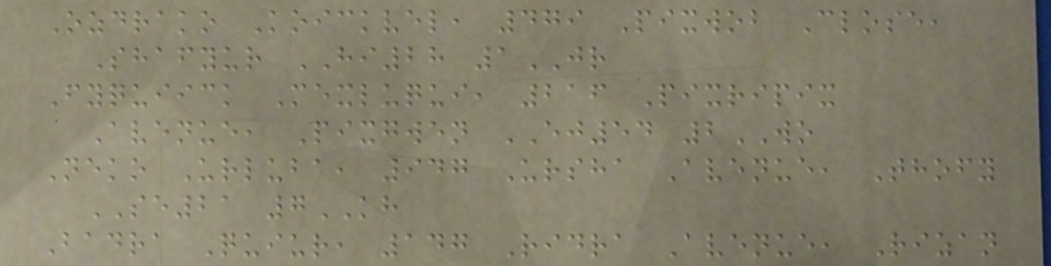Ozdrako Koickvel, 479 Pixwob Close,
Shafyur HI28 1JR
Fyquiick Mexluqui, 216 Pixripix
Avenue, Pixgwen EJ54 2WO
Neko Urluba, 947 Ursha Avenue, Thofy
SE21 7KH
Badra Quiur, 147 Ridra Avenue, Rizan
